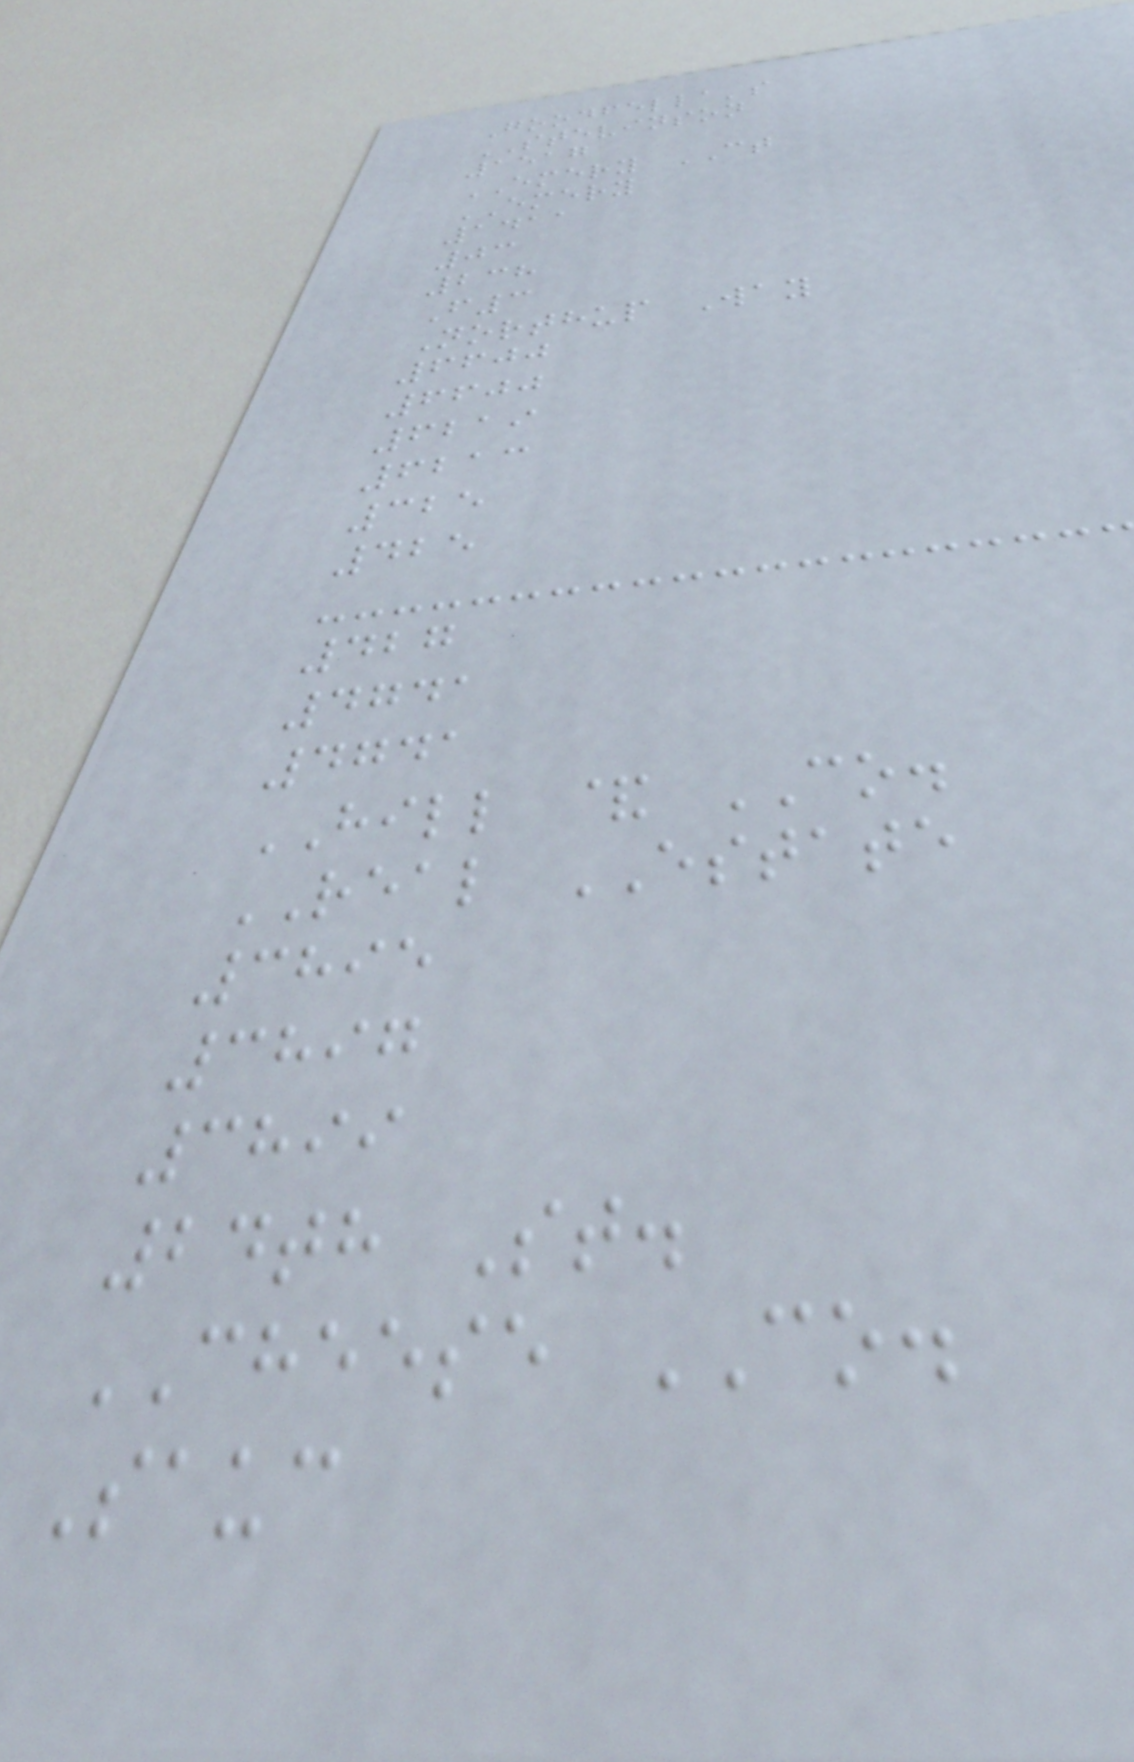Goodfella's
STEVINSON
1517
EMERY CT
EMERY
1411
03
238
F3
Northup Way
6600
6600
6219
6213
325
425
427
4741
4741
HILL & CO.
REAL ESTATE
3895
3897
3899
24th St.
CHEESE CO.
Sauc
